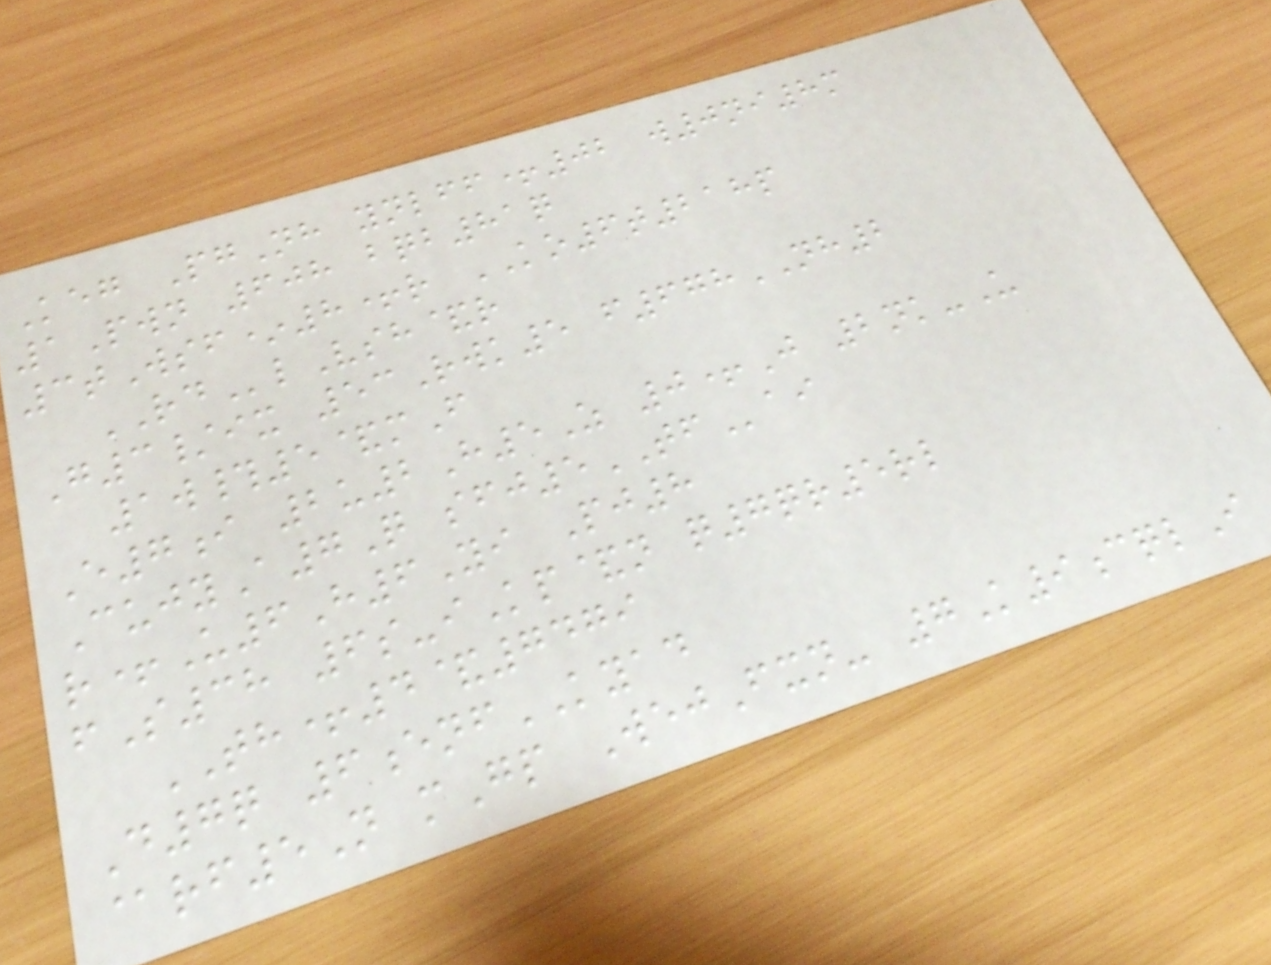Keg PgNh ynlff+02 w0ni8m
1Pwn 608 bqb81q
3tWsf*8+r KO6t218p
RDlVsh&r
G3/ix 53Rwk5 f678NH2
1w#5&mF
E7i 2u2H5Z 0+J 2nk-U
CujyA7Q sfj5TFai
r+U6H6Yi Pj8
fS38 6s-iKp&n q7qr5rl
TH+4&7479
D7q 6enfKYAD
@rf5N mGp WejFxn- 7K9cqlI
